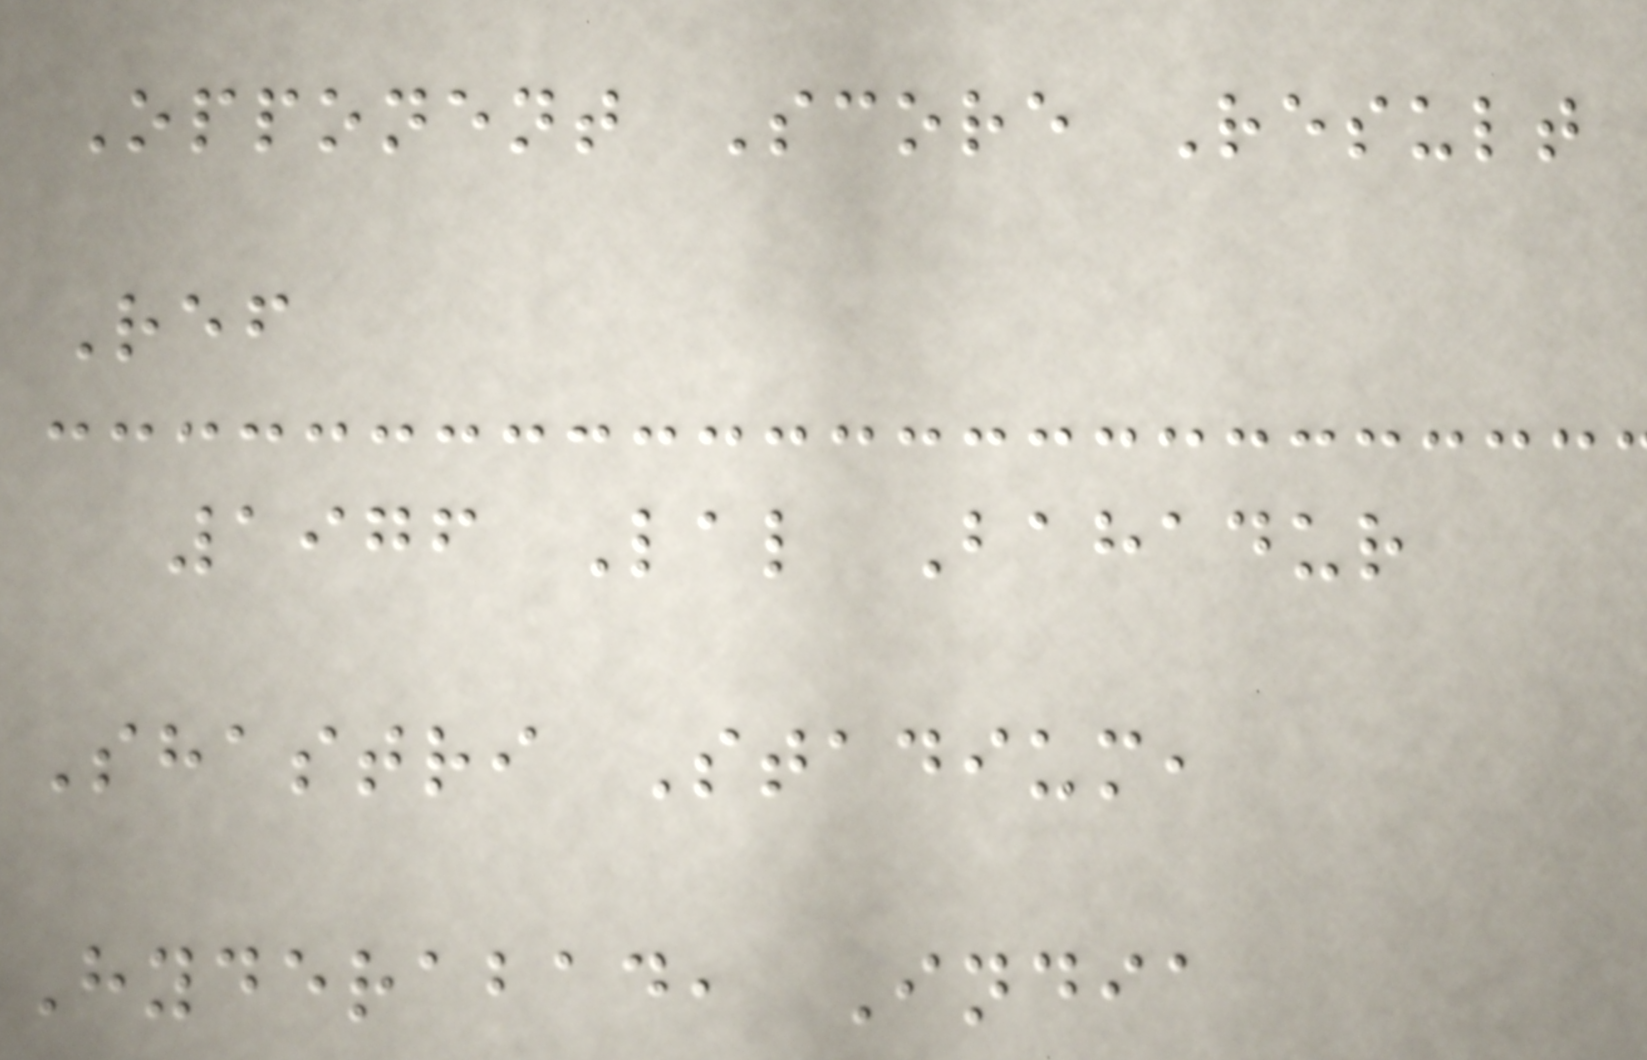Opponent Score Result
Ref
1976 Lal Bahadur
Shastri Stadium,
Hyderabad, India
